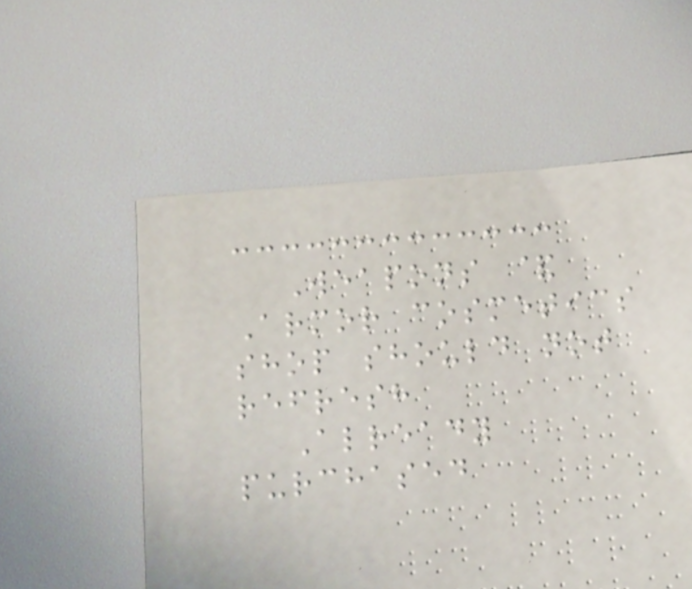Weapons &
Armor cosmetics
shop should not
refresh
Already
purchased
